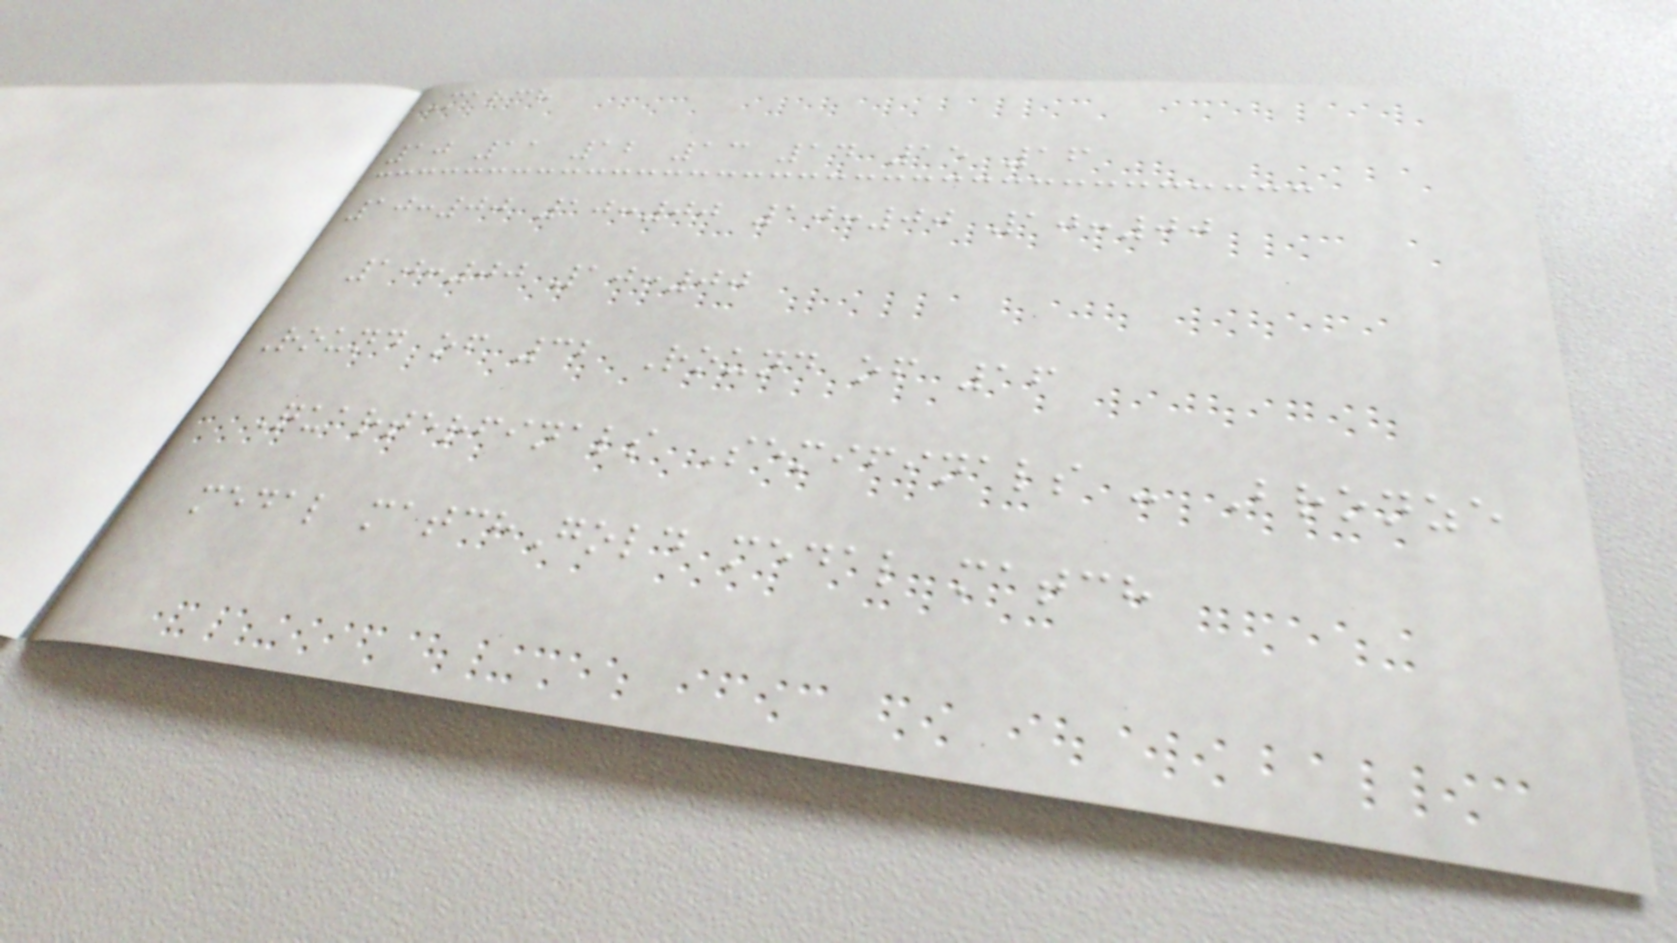March
10 11 12 13 14 15 16
10:00 10:00 10:00 10:00
10:00 10:00
Round of 32 Round of 16
Quarterfinals Semifinals - Bronze
medal matchGold medal match
